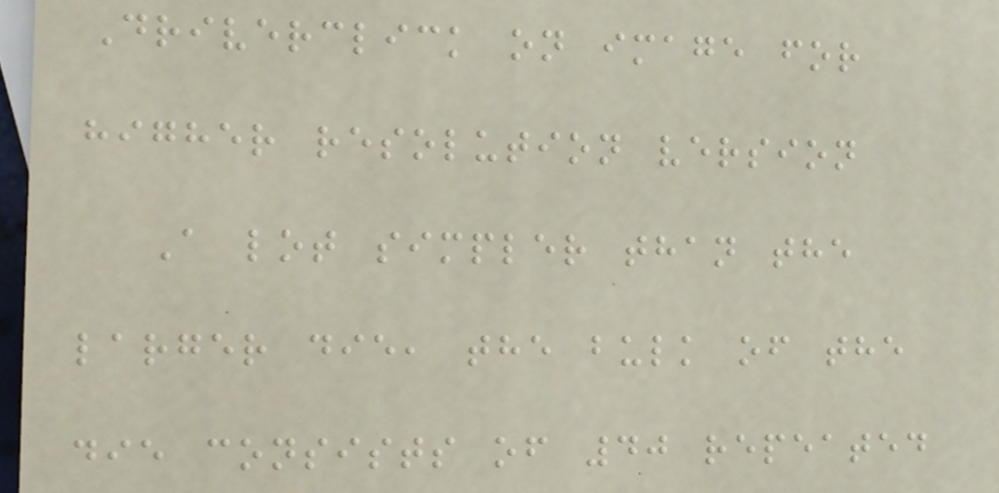Driverclick on image for
higher resolution version
A lot simpler than the
larger die, the bulk of the
die consists of 40 repeated
